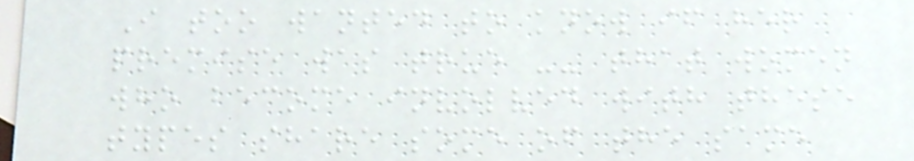I too wanted to know if her
premise was true -- that women
who become involved with these
types share some of the same
